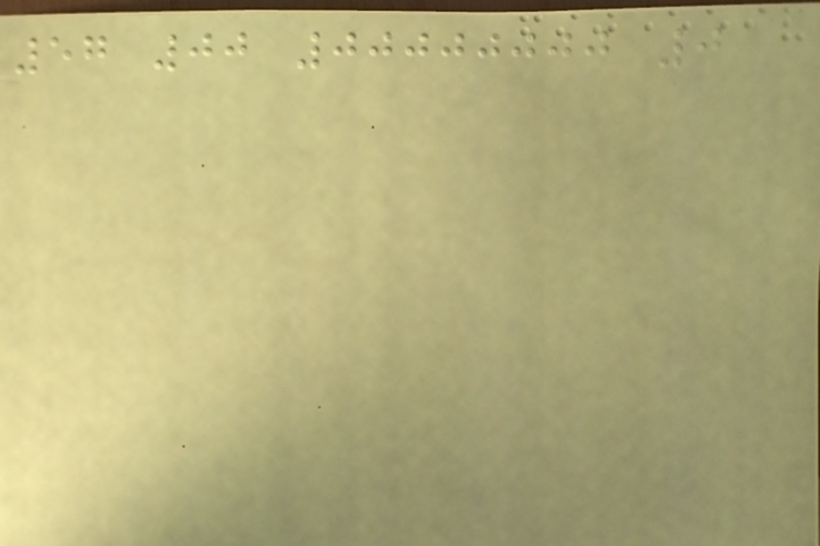57 00 00000000 0
